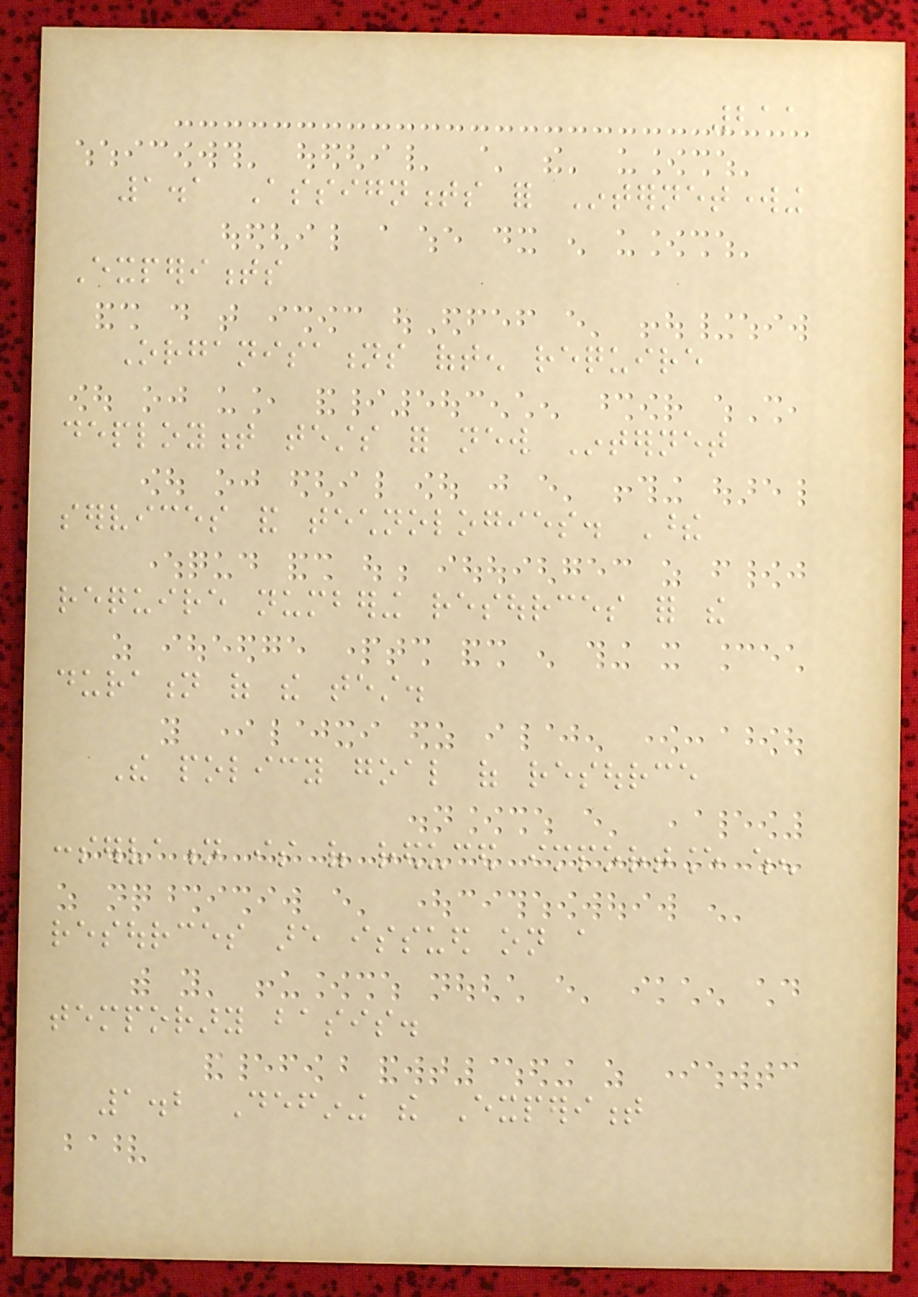211
1.1 Assignments for Internetworking
Experiments
Organisations often require
deployment tests for new Internet
services and technologies. These
require numbering resources for the
duration of the test.
The policy goal of resource
conservation is of reduced importance when
resources are issued on a
temporary basis.
1.2 Defining the Experiment
